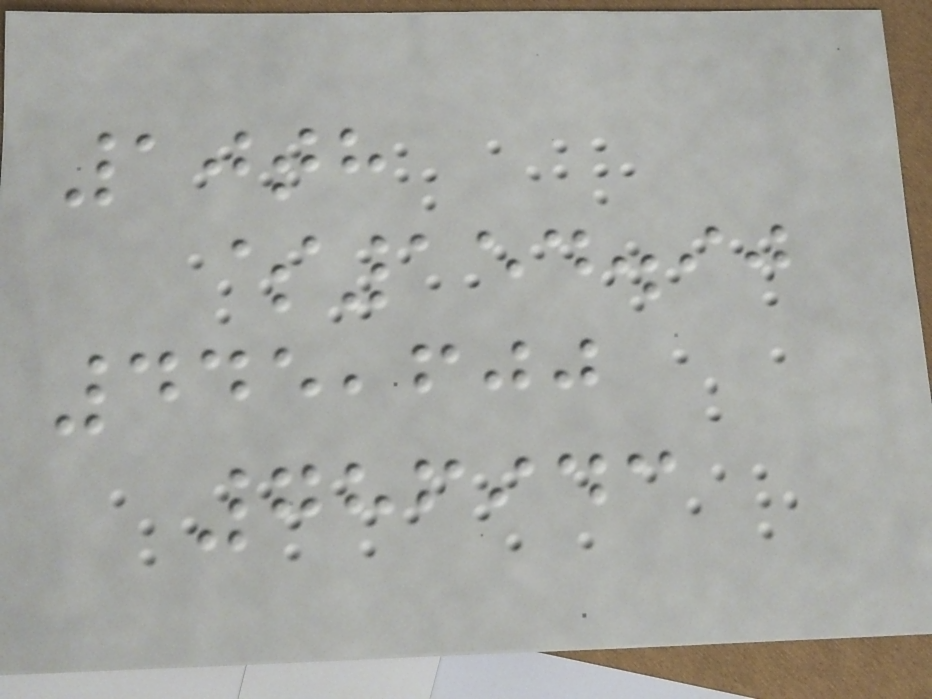10th
$154.90
445,600
786943
